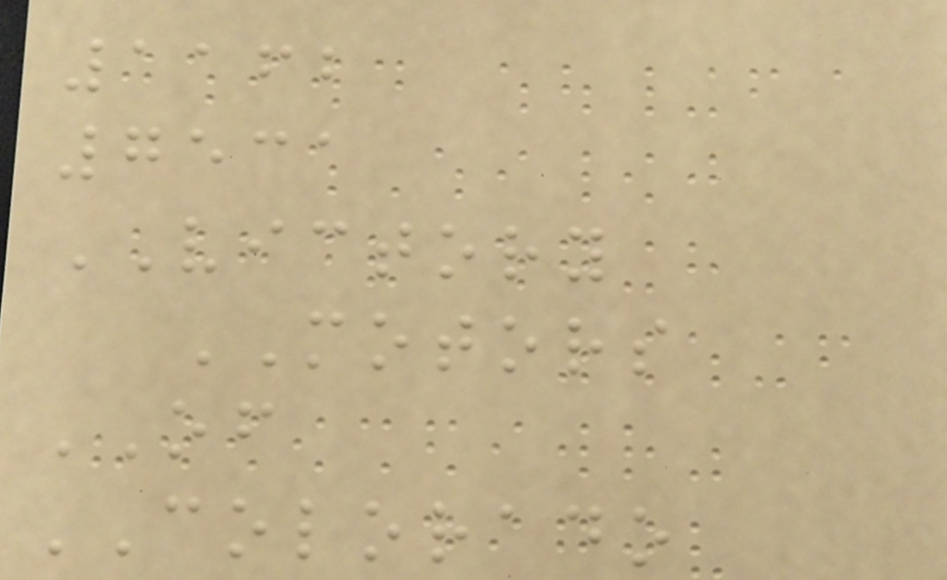1162
7531
VICTORY
MOTORS
OF
COLORADO
